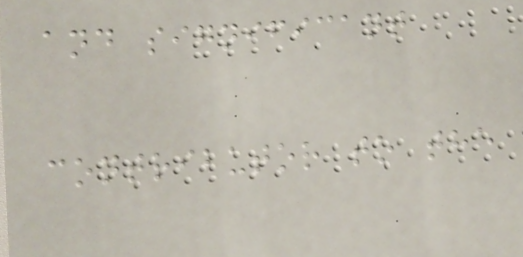and significant
contributor to the
